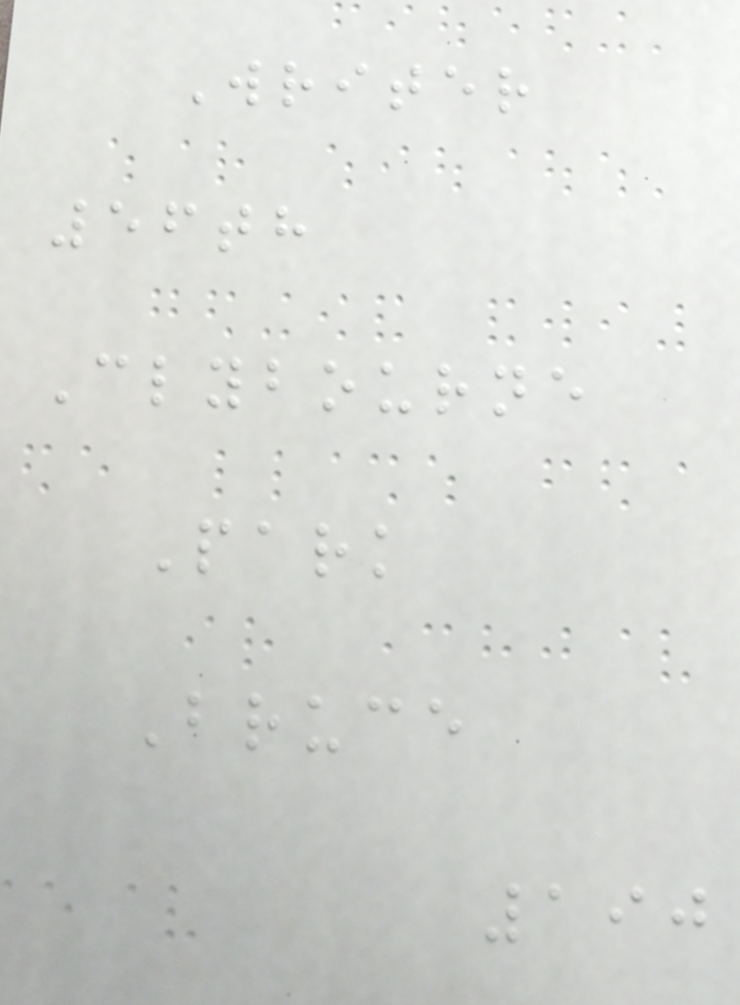Writer
56th
Clybourne
Park
Bruce
190
